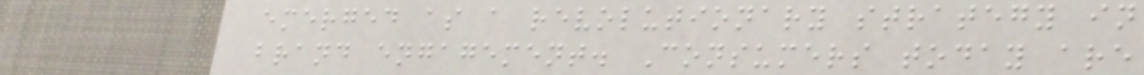emerged as a revolutionary strategy in
brand engagement. Consumers today are
